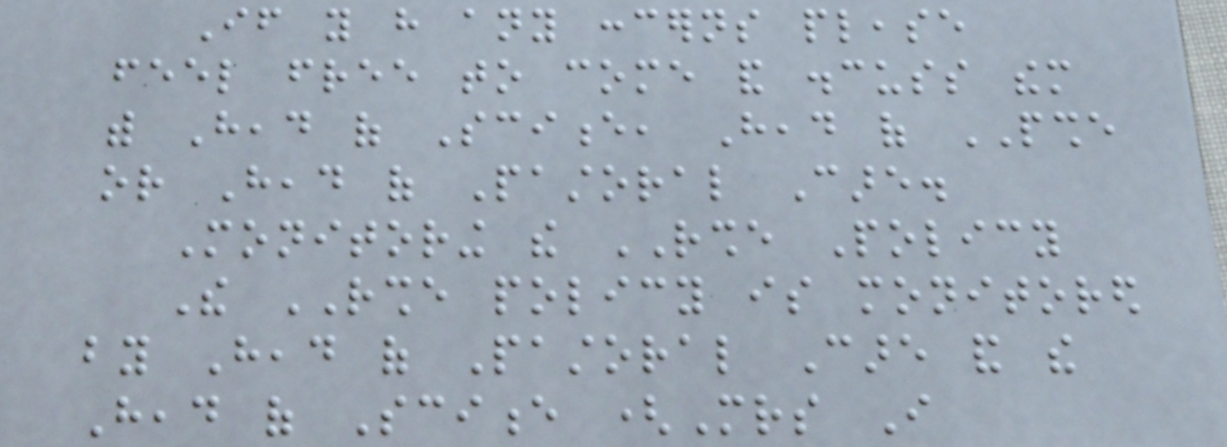If you have any concerns please
feel free to come and discuss them
with Head of Science, Head of PSHE
or Head of Pastoral Care.
Monitoring the RSHE Policy
The RSHE policy is monitored
by Head of Pastoral Care and the
Head of Science (Mrs I
